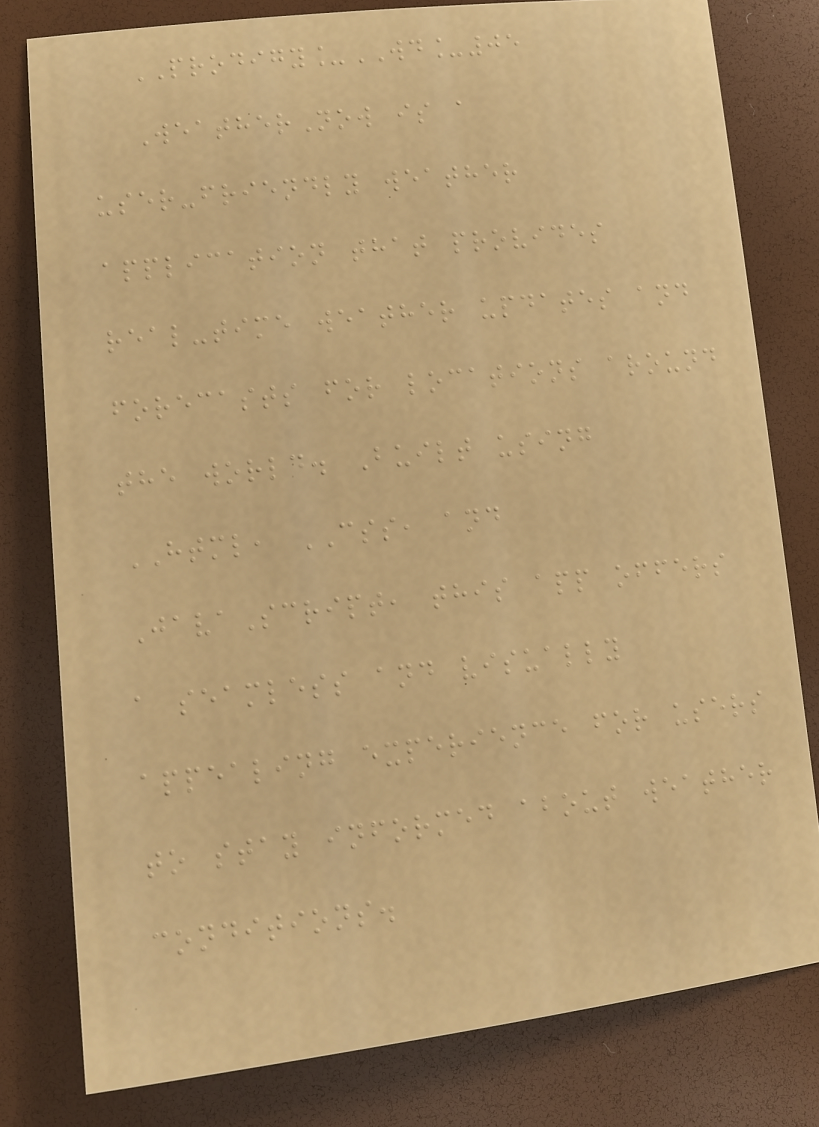PRODIGY_WD_05
WeatherNow is a
user-friendly weather
application that provides
real-time weather updates and
forecasts for locations around
the world. Built using
HTML, CSS, and
JavaScript, this app offers
a seamless and visually
appealing experience for users
to stay informed about weather
conditions.
